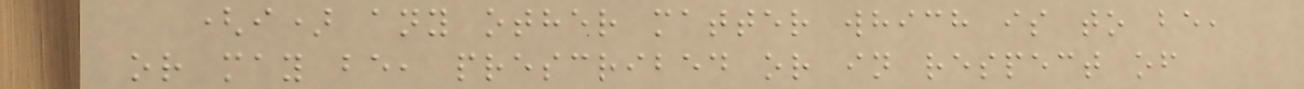(i) any other matter which is to be,
or may be, prescribed or in respect of
